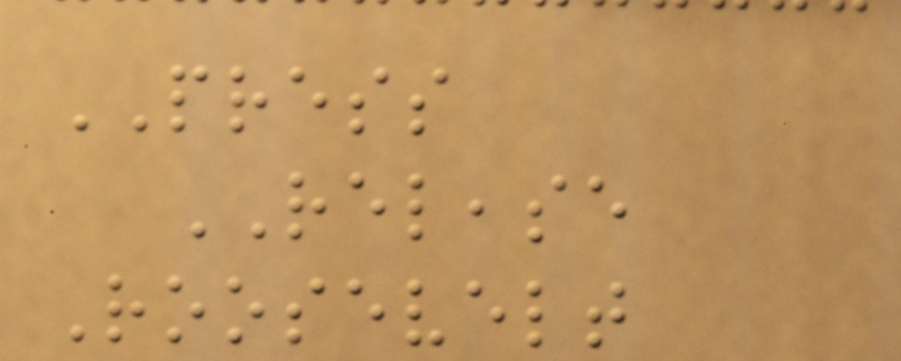PRESS
RELEASE
Roosevelt
